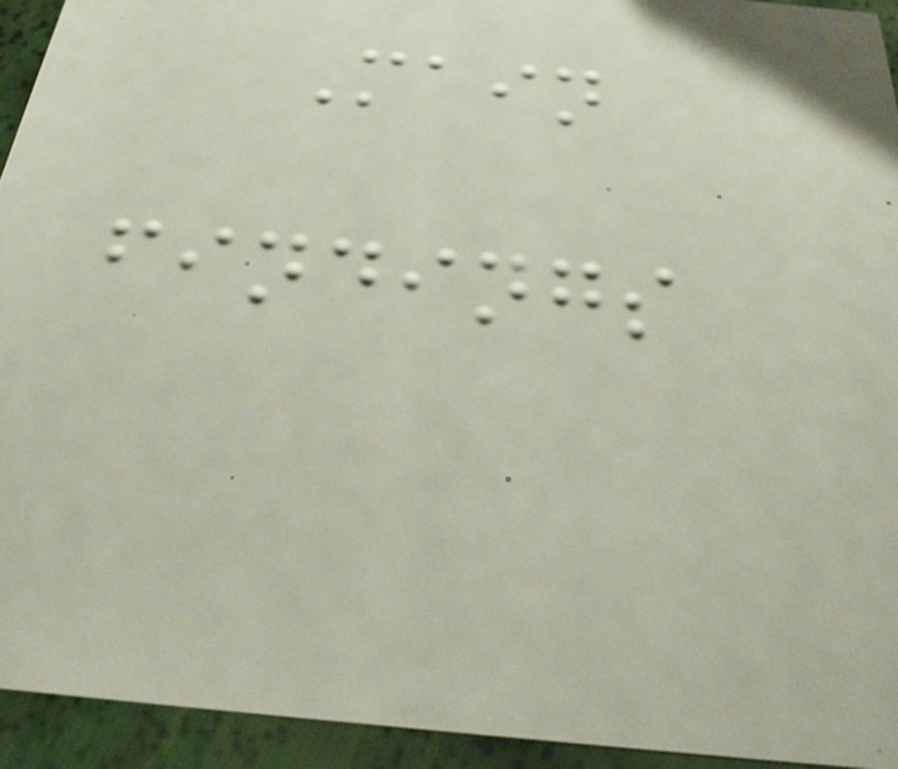Main
findings
